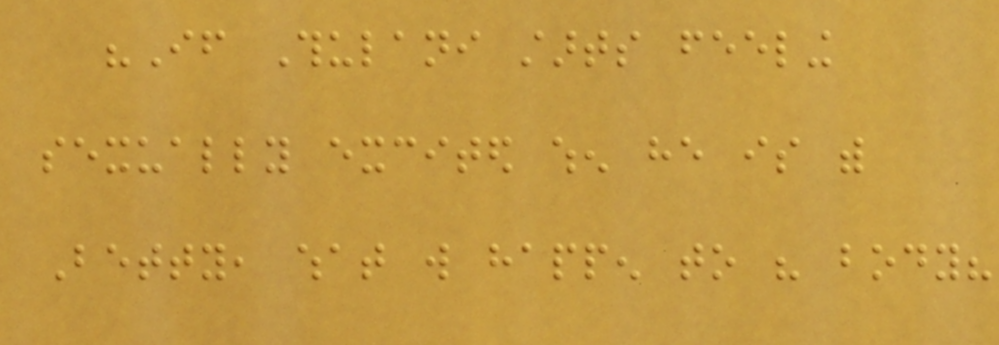"If Thulani starts feeling
sexually excited when he is with
Betty, what will happen to his body?
